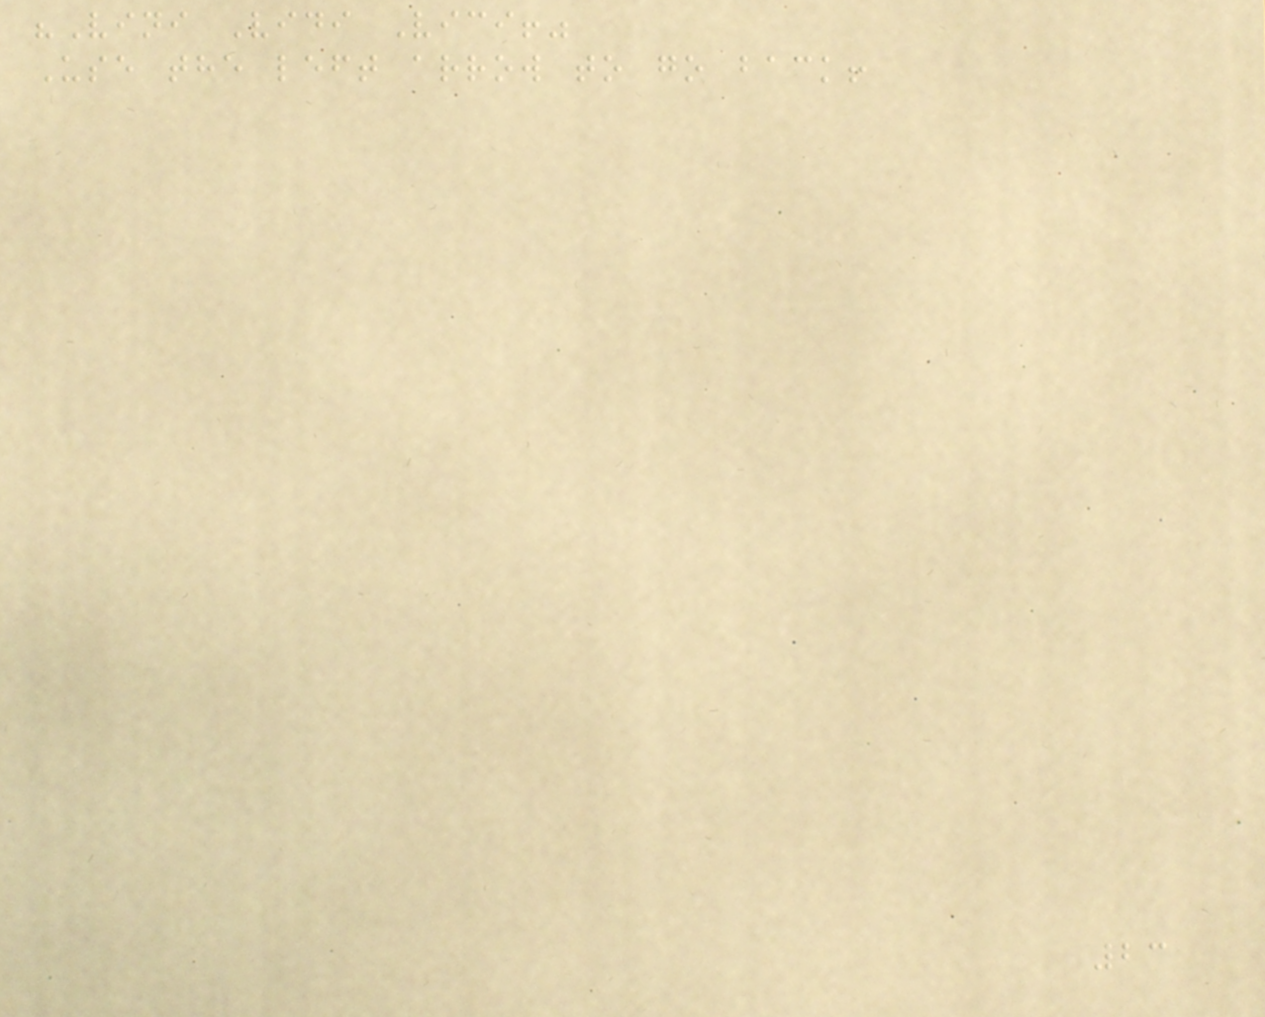"Vini Vidi Vici!"
Use the left arrow to go back!
23
